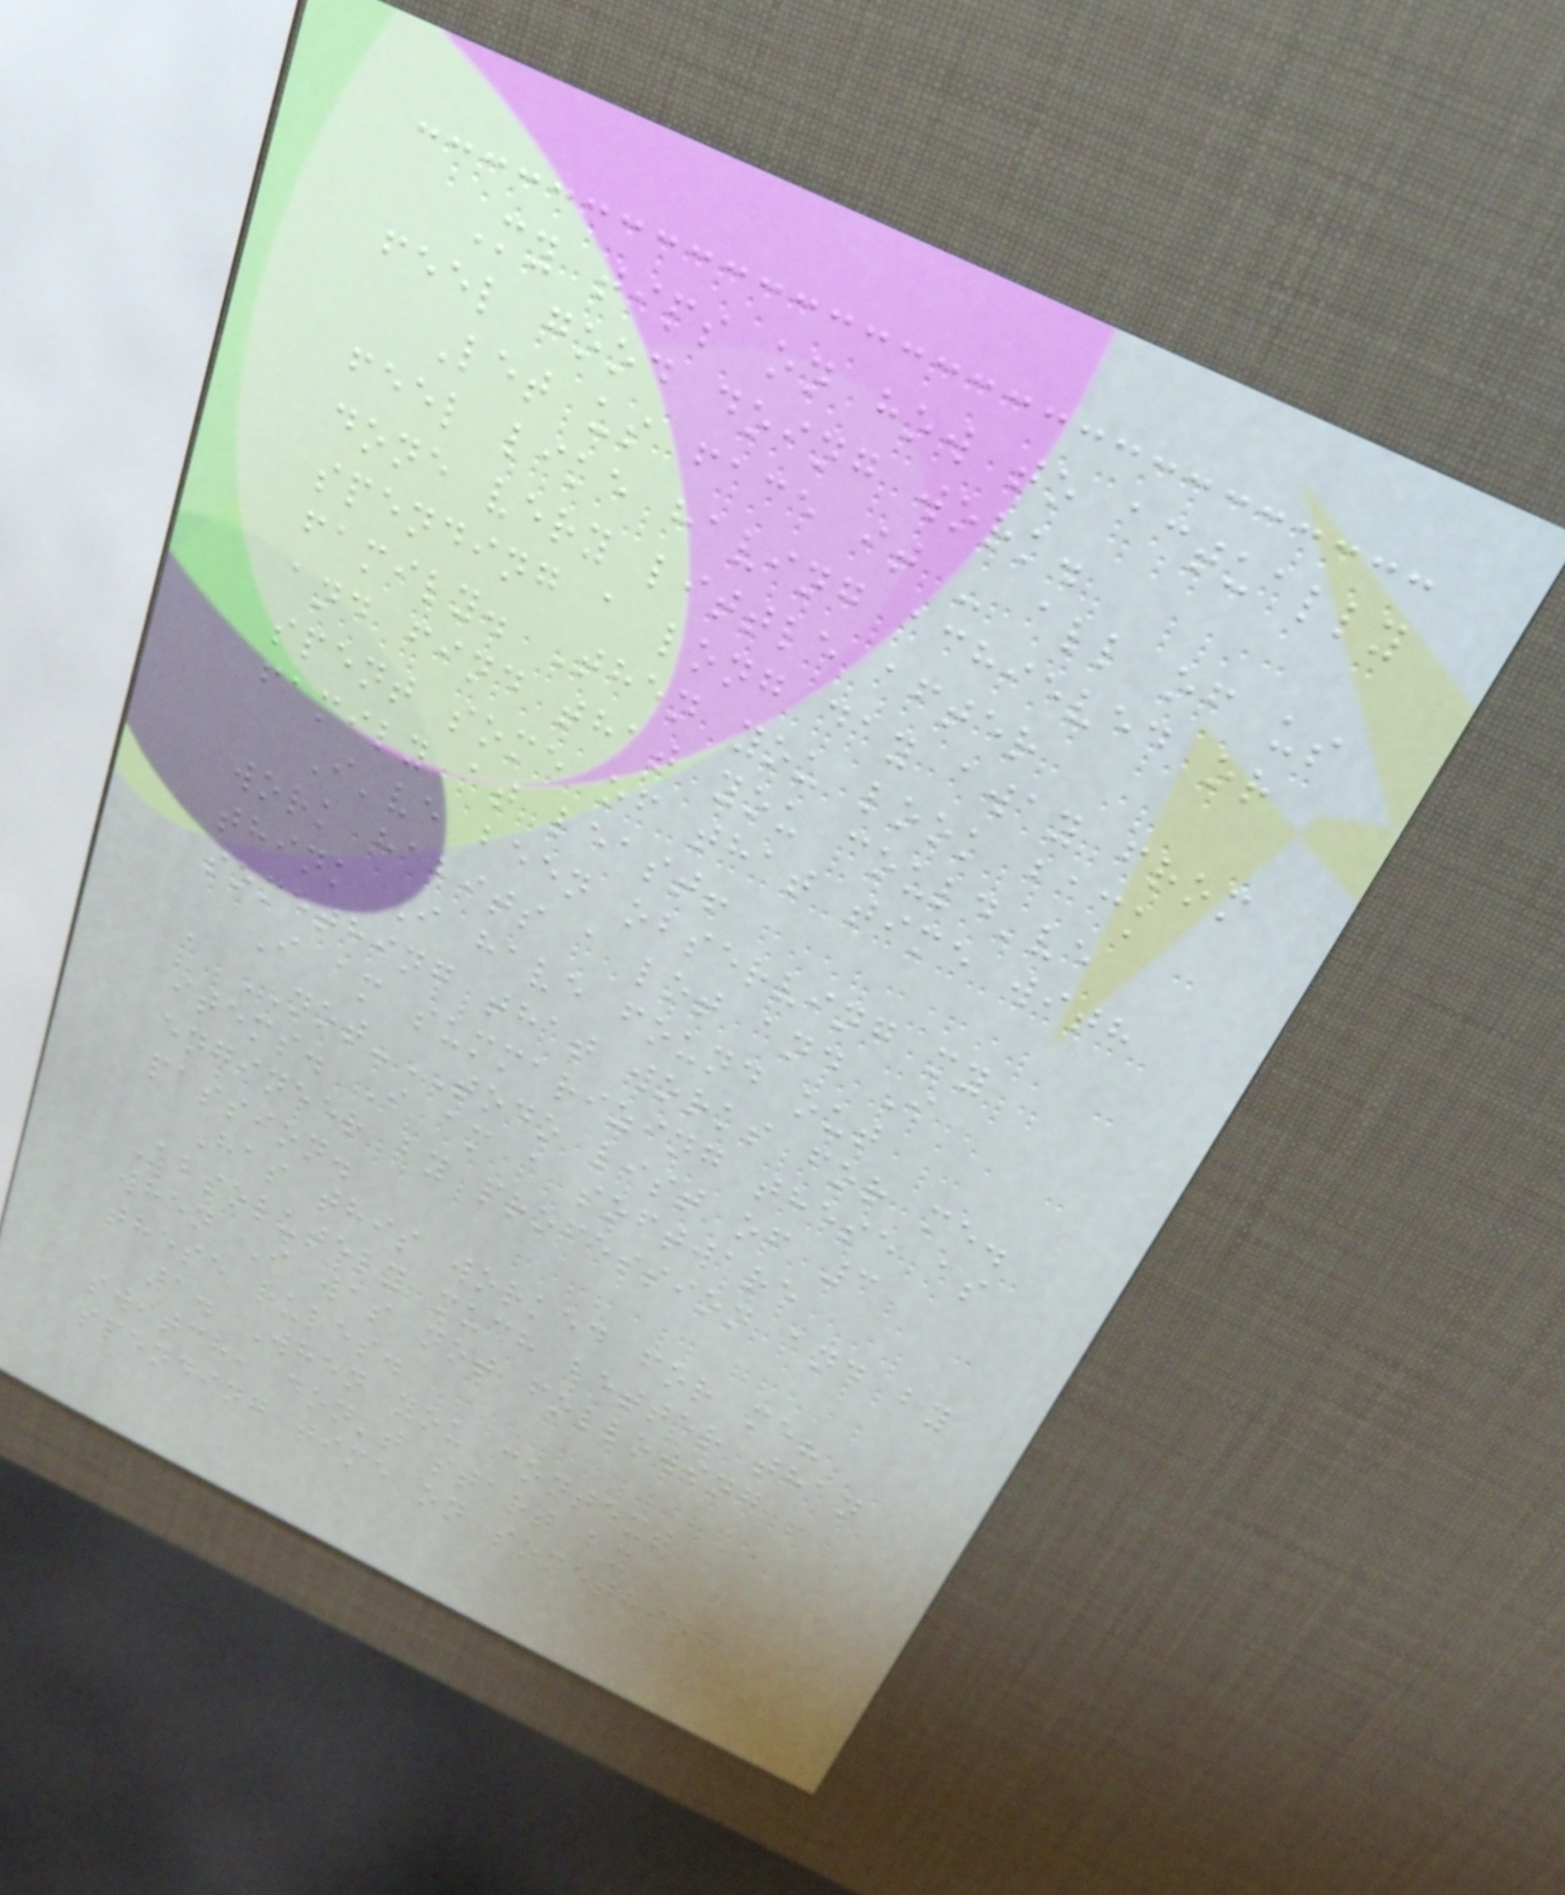My tips on how to actually
feel good doing work.
Let us face it - all of us
feel like having achieved or
done very little after
spending a long day away from
family. Then you look back
and find that you could've
spent some of that time with
family at least!
I've been observing my
work habits a lot and I
think I have found out
something that works for me.
I am summarizing these as
a NOT-TODO list of 3
items. I am a software
engineer by profession and by
passion.
Has this worked for me?
Absolutely much better than
when I was not following
these rules.
1. When you context
switch, don't start by
spending time on something
